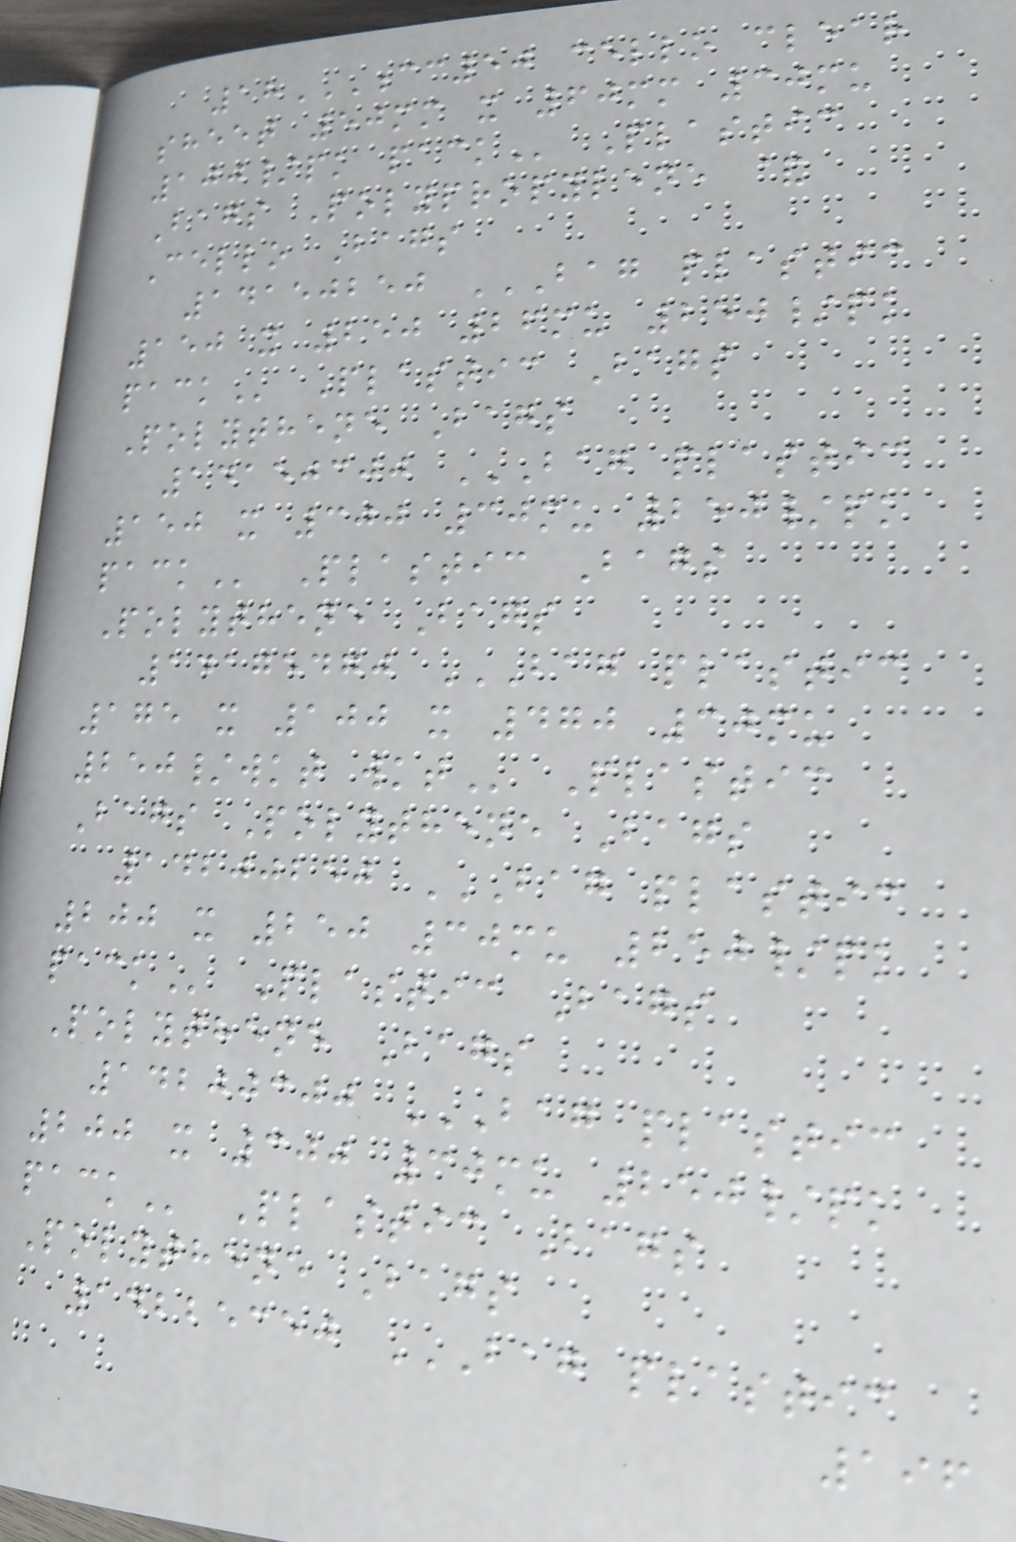18CC50 CELLO CLEAR
SHEET 50MM X 60MM 30MU
100/PK PACK Plastic
Bags Polypropylene &
Cello Bags
14150250 BAG PLASTIC
150 X 250 26MU 250/PK
PACK Plastic Bags
Polythene Bags
14150300 BAG PLASTIC
150 X 300 30MU 250/PK
PACK Plastic Bags
Polythene Bags
14175470 BAG PLASTIC
175 X 100 X 470 30MU
250/WKT WKT Plastic
Bags Polythene Bags
14200250 BAG PLASTIC
200 X 250 30MU 250/PK
PACK Plastic Bags
Polythene Bags
14200300 BAG PLASTIC
200 X 300 30MU 250/PK
PACK Plastic Bags
Polythene Bags
14225350 BAG PLASTIC
196
